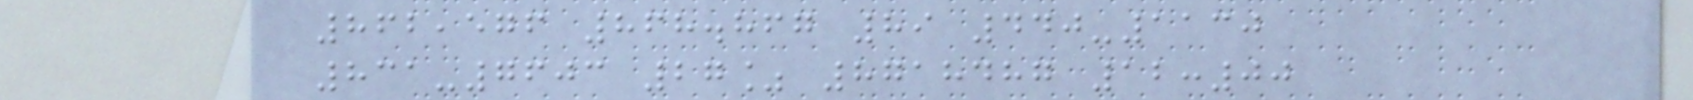862,576 868.867 89 440-1130
831-7603 27% 8718487 12:00
